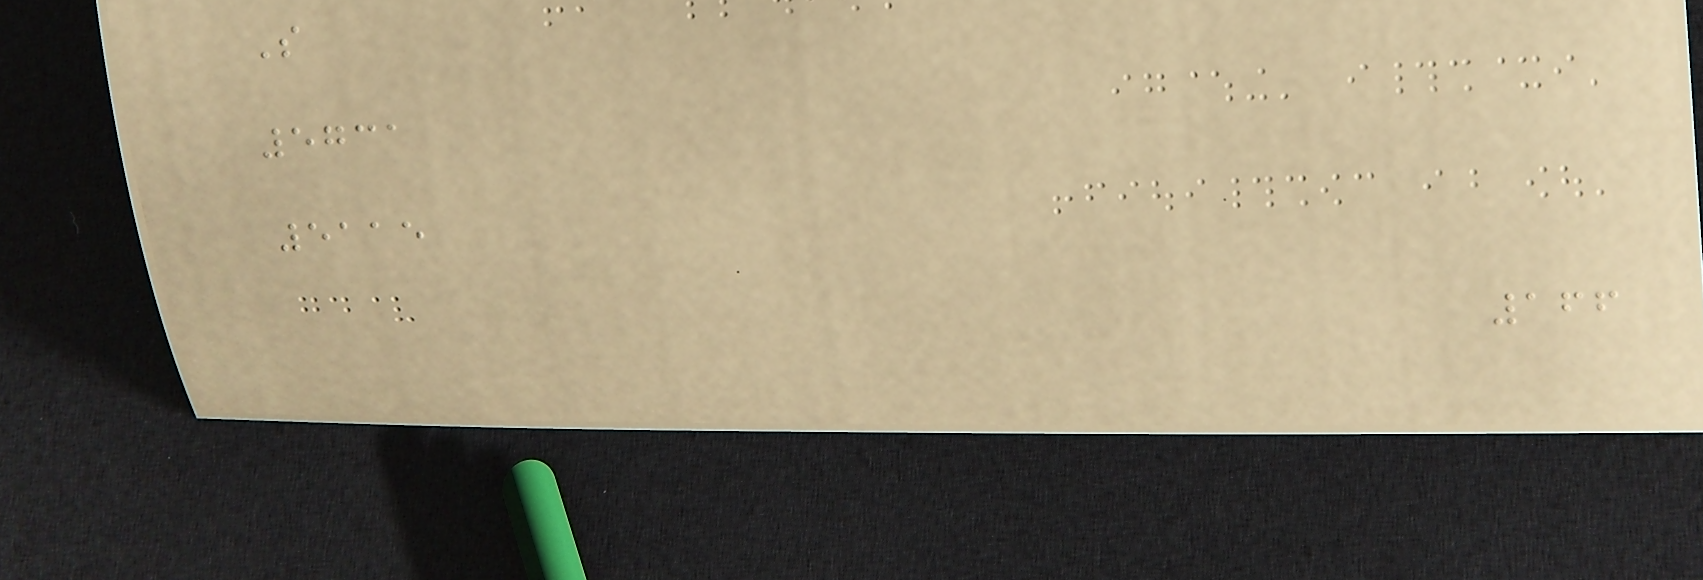S
5731
5115
166
